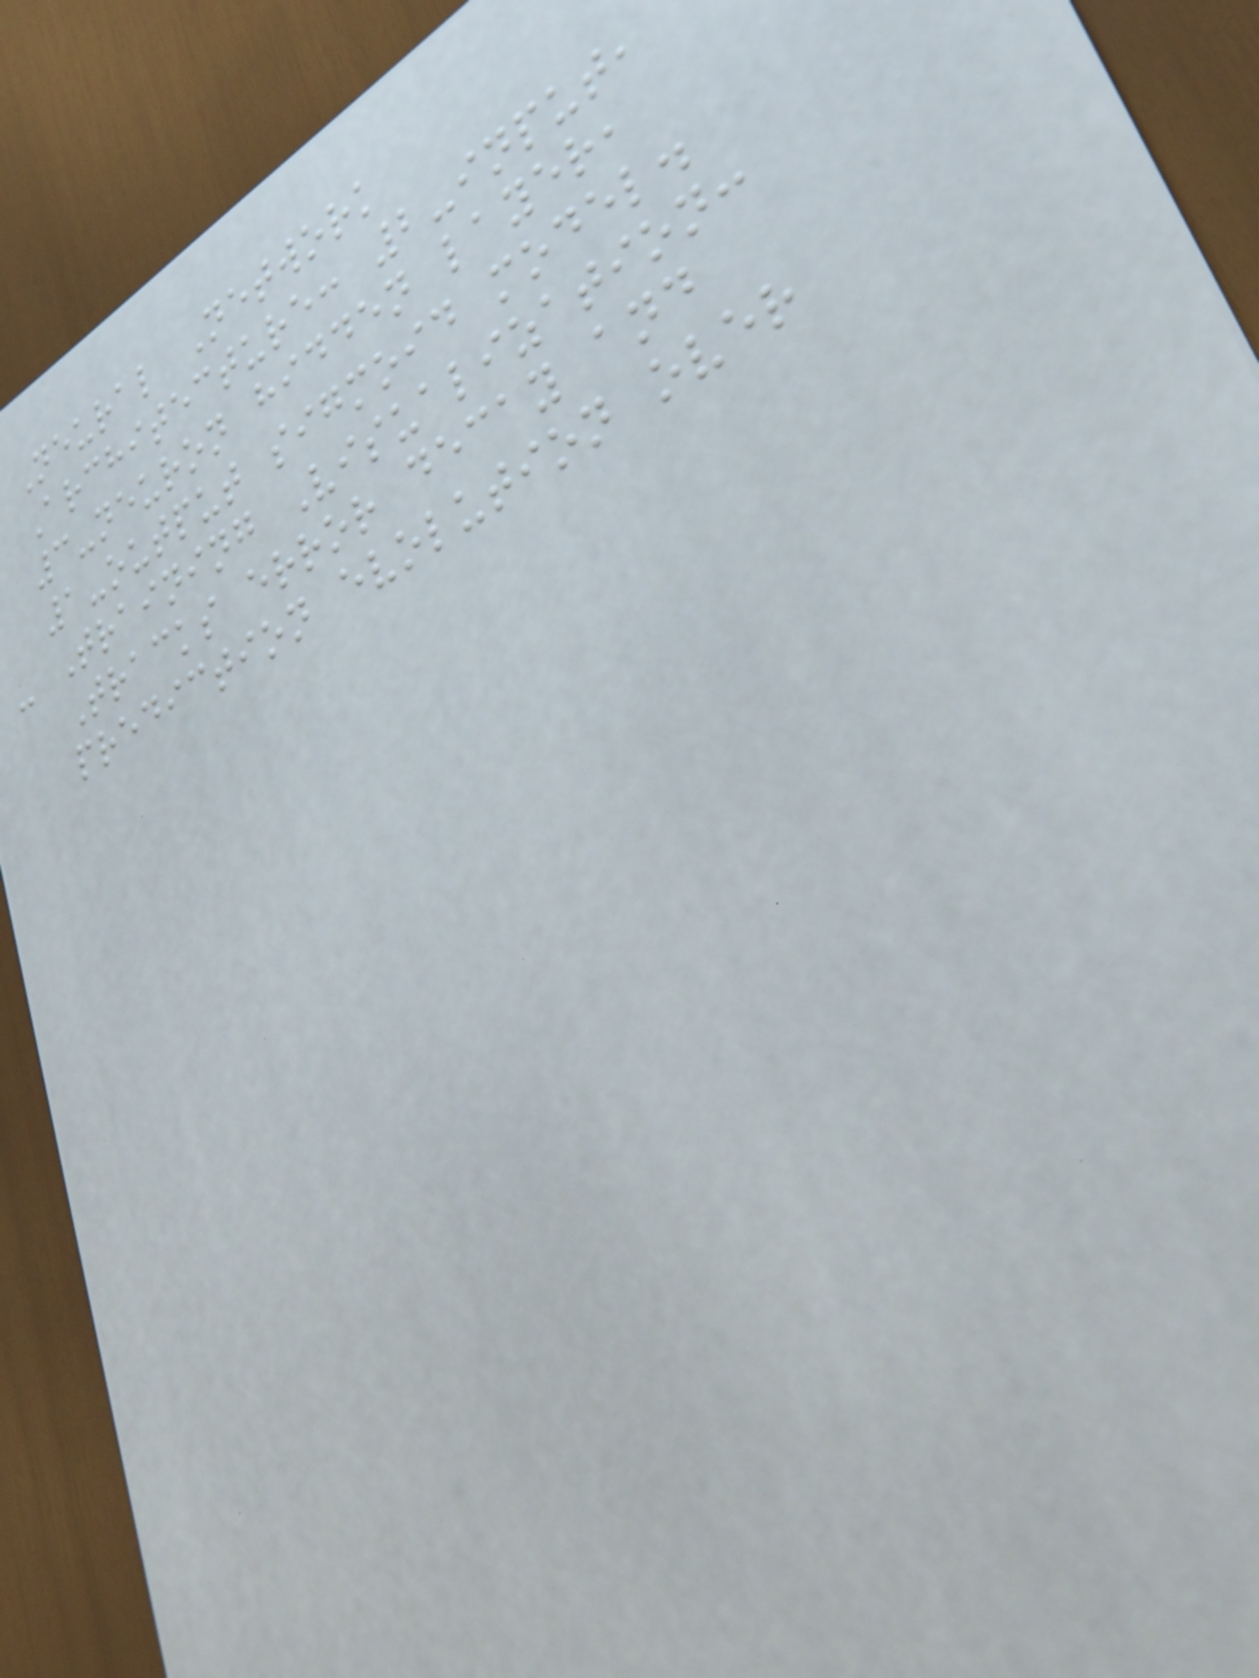Neural Network
Architecture: 2-input,
3-neuron hidden layer,
1-output sigmoid model.
- Training Visualization:
Tracks error decay and
prediction evolution over
